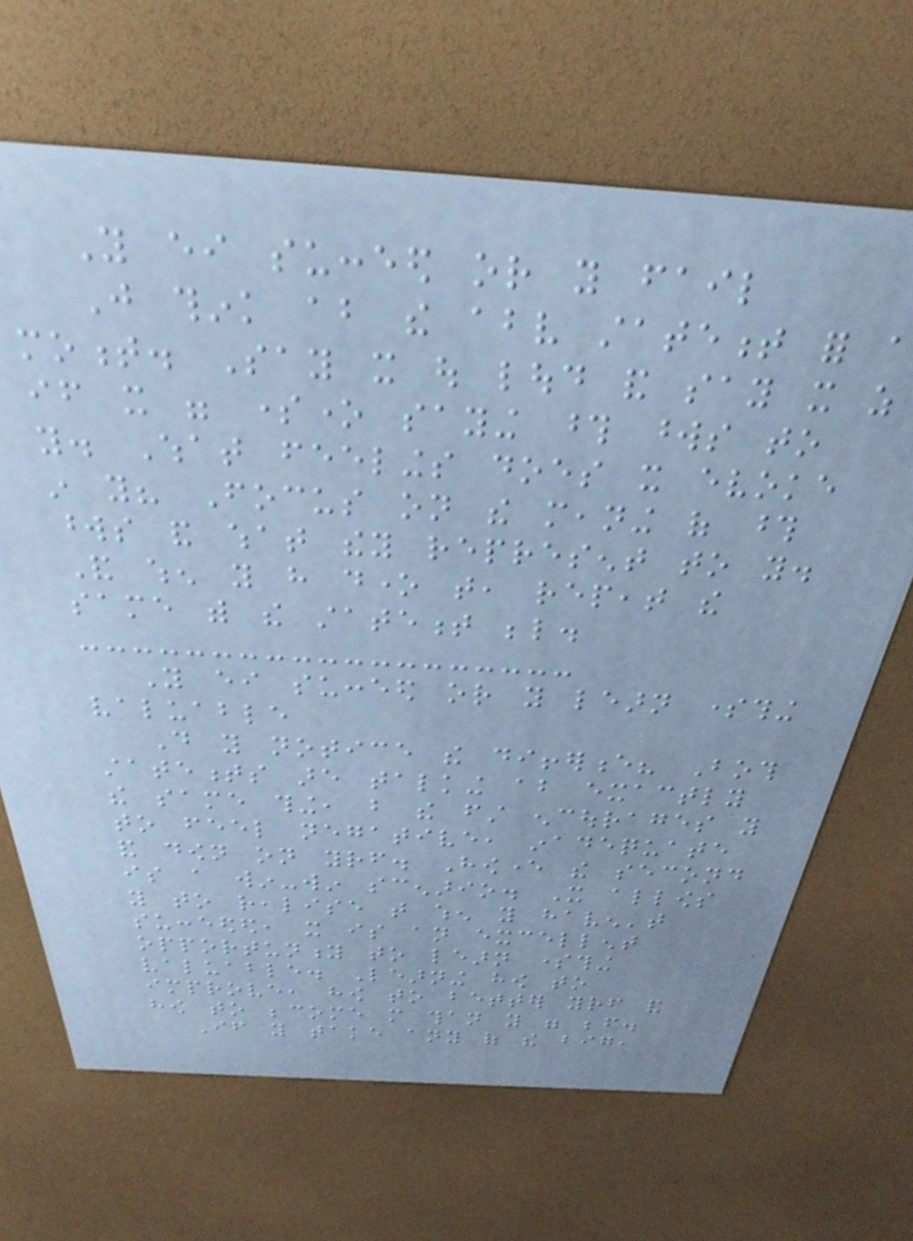You either succeed or you fail
Just think about the above statement for a
moment. Say it out loud and say it as
if it were someone saying those words to
you. What feelings does it evoke
in you? Focus on the meaning of those
words and what they represent to you.
And when you have done that, repeat the
same with the statement below.
You either succeed or you learn something
valuable
Do you notice the difference? Both
statements are talking about exactly
the same thing, but the first encourages you
to feel negative, inadequate
and down on yourself. However the second
is a win-win scenario. It allows
you to realise that when you haven't
succeeded, it is an excellent
opportunity to learn something
valuable. Learning how to
improve, how to better yourself and
how to become more than you were before.
If you take any of the big,
